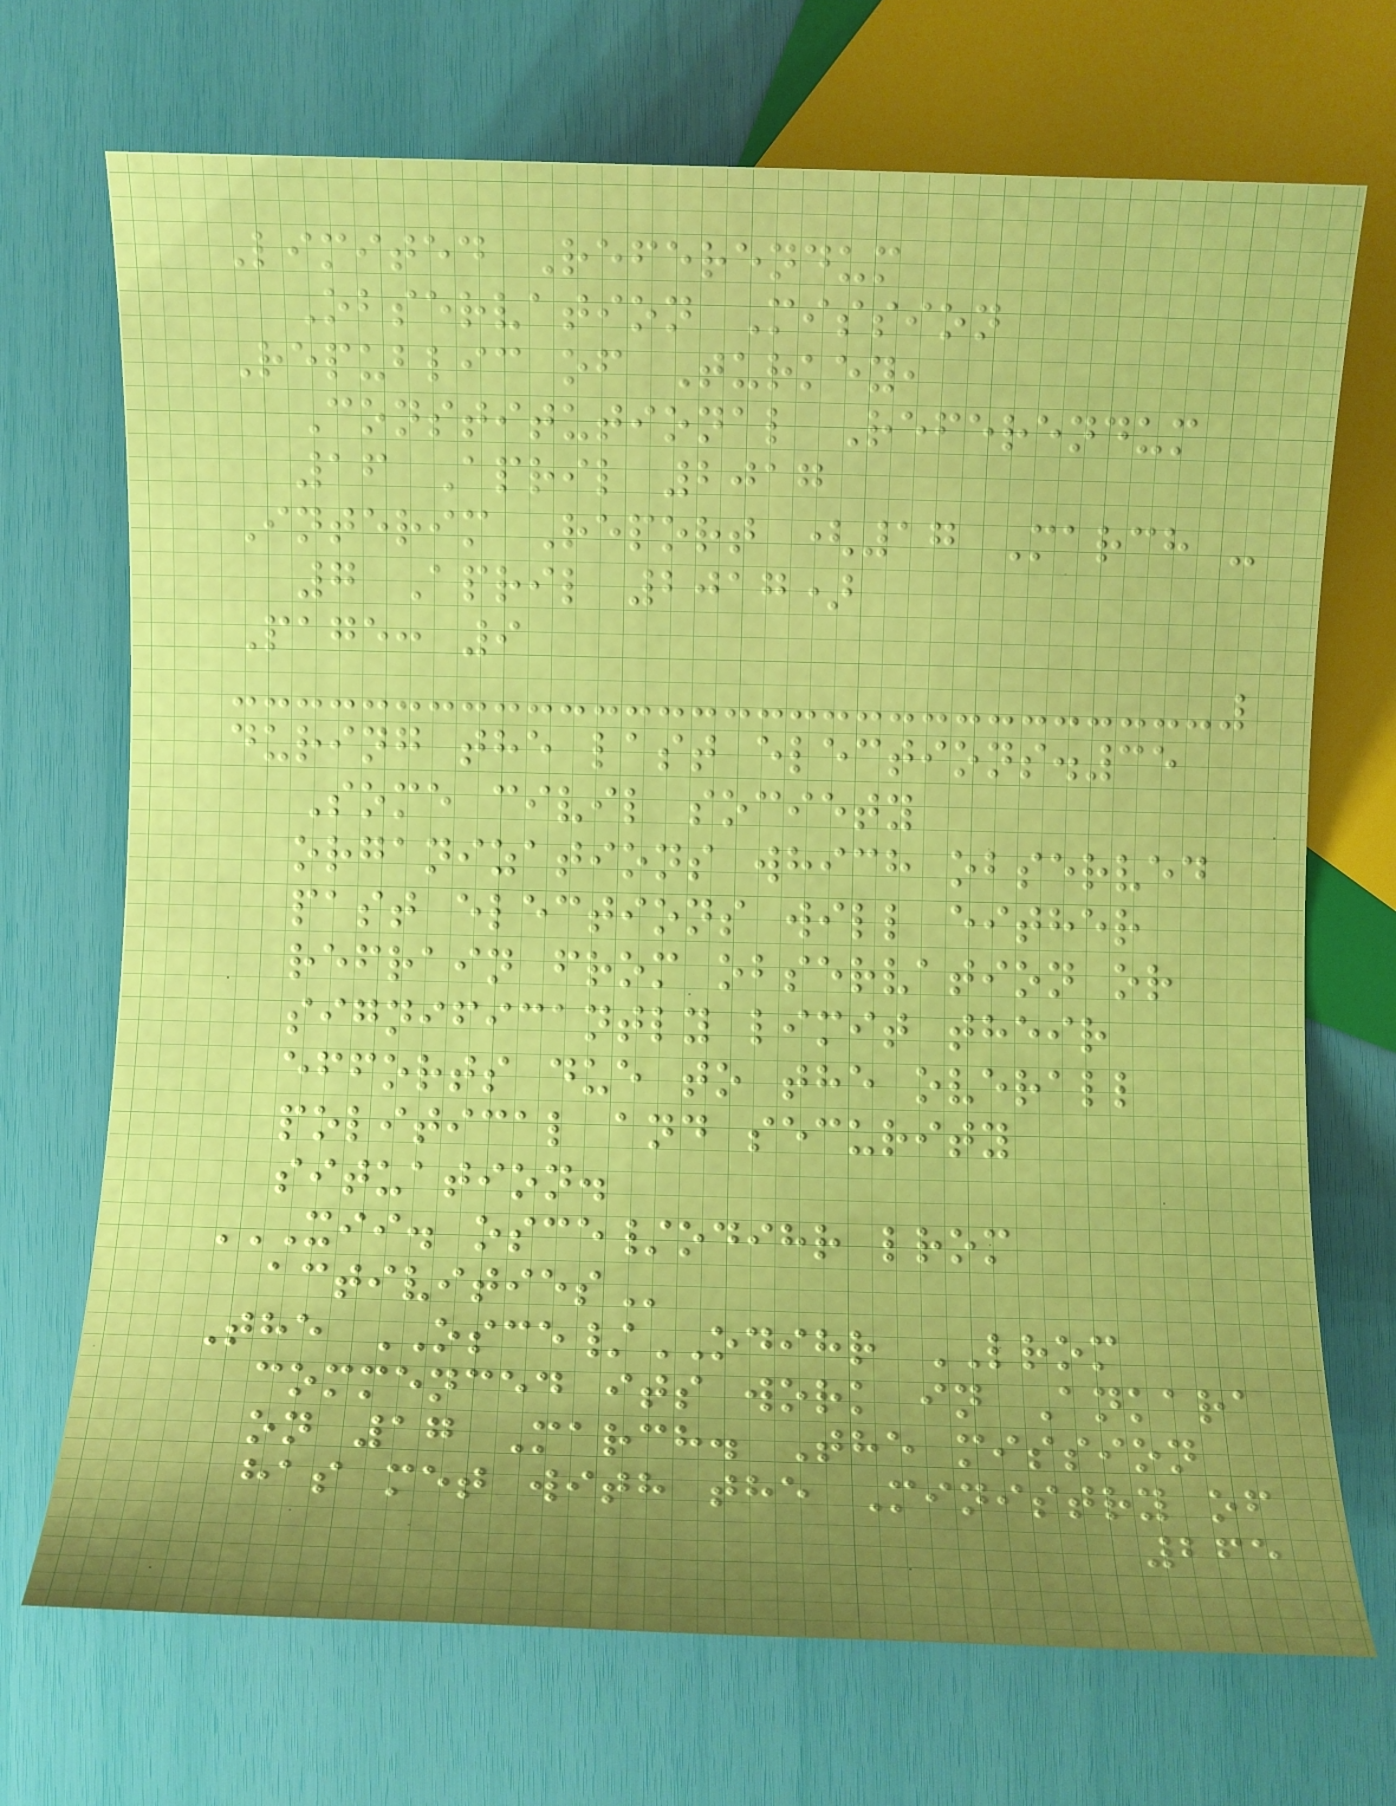Limited Referendum
Observation Mission
Republic of Turkey,
Constitutional Referendum
16 April 2017
Interim Report (17 March -
7 April 2017)
Page: 9
during the last elections.35
Some civil society
organizations which observed
past elections will either
refrain from observation or
significantly limit their
efforts due to the overall
political and security
situation.
XII. OSCE/ODIHR LROM
ACTIVITIES
The OSCE/ODIHR LROM
commenced its work in Ankara
on 17 March. The mission
has met with the Ministry of
265
